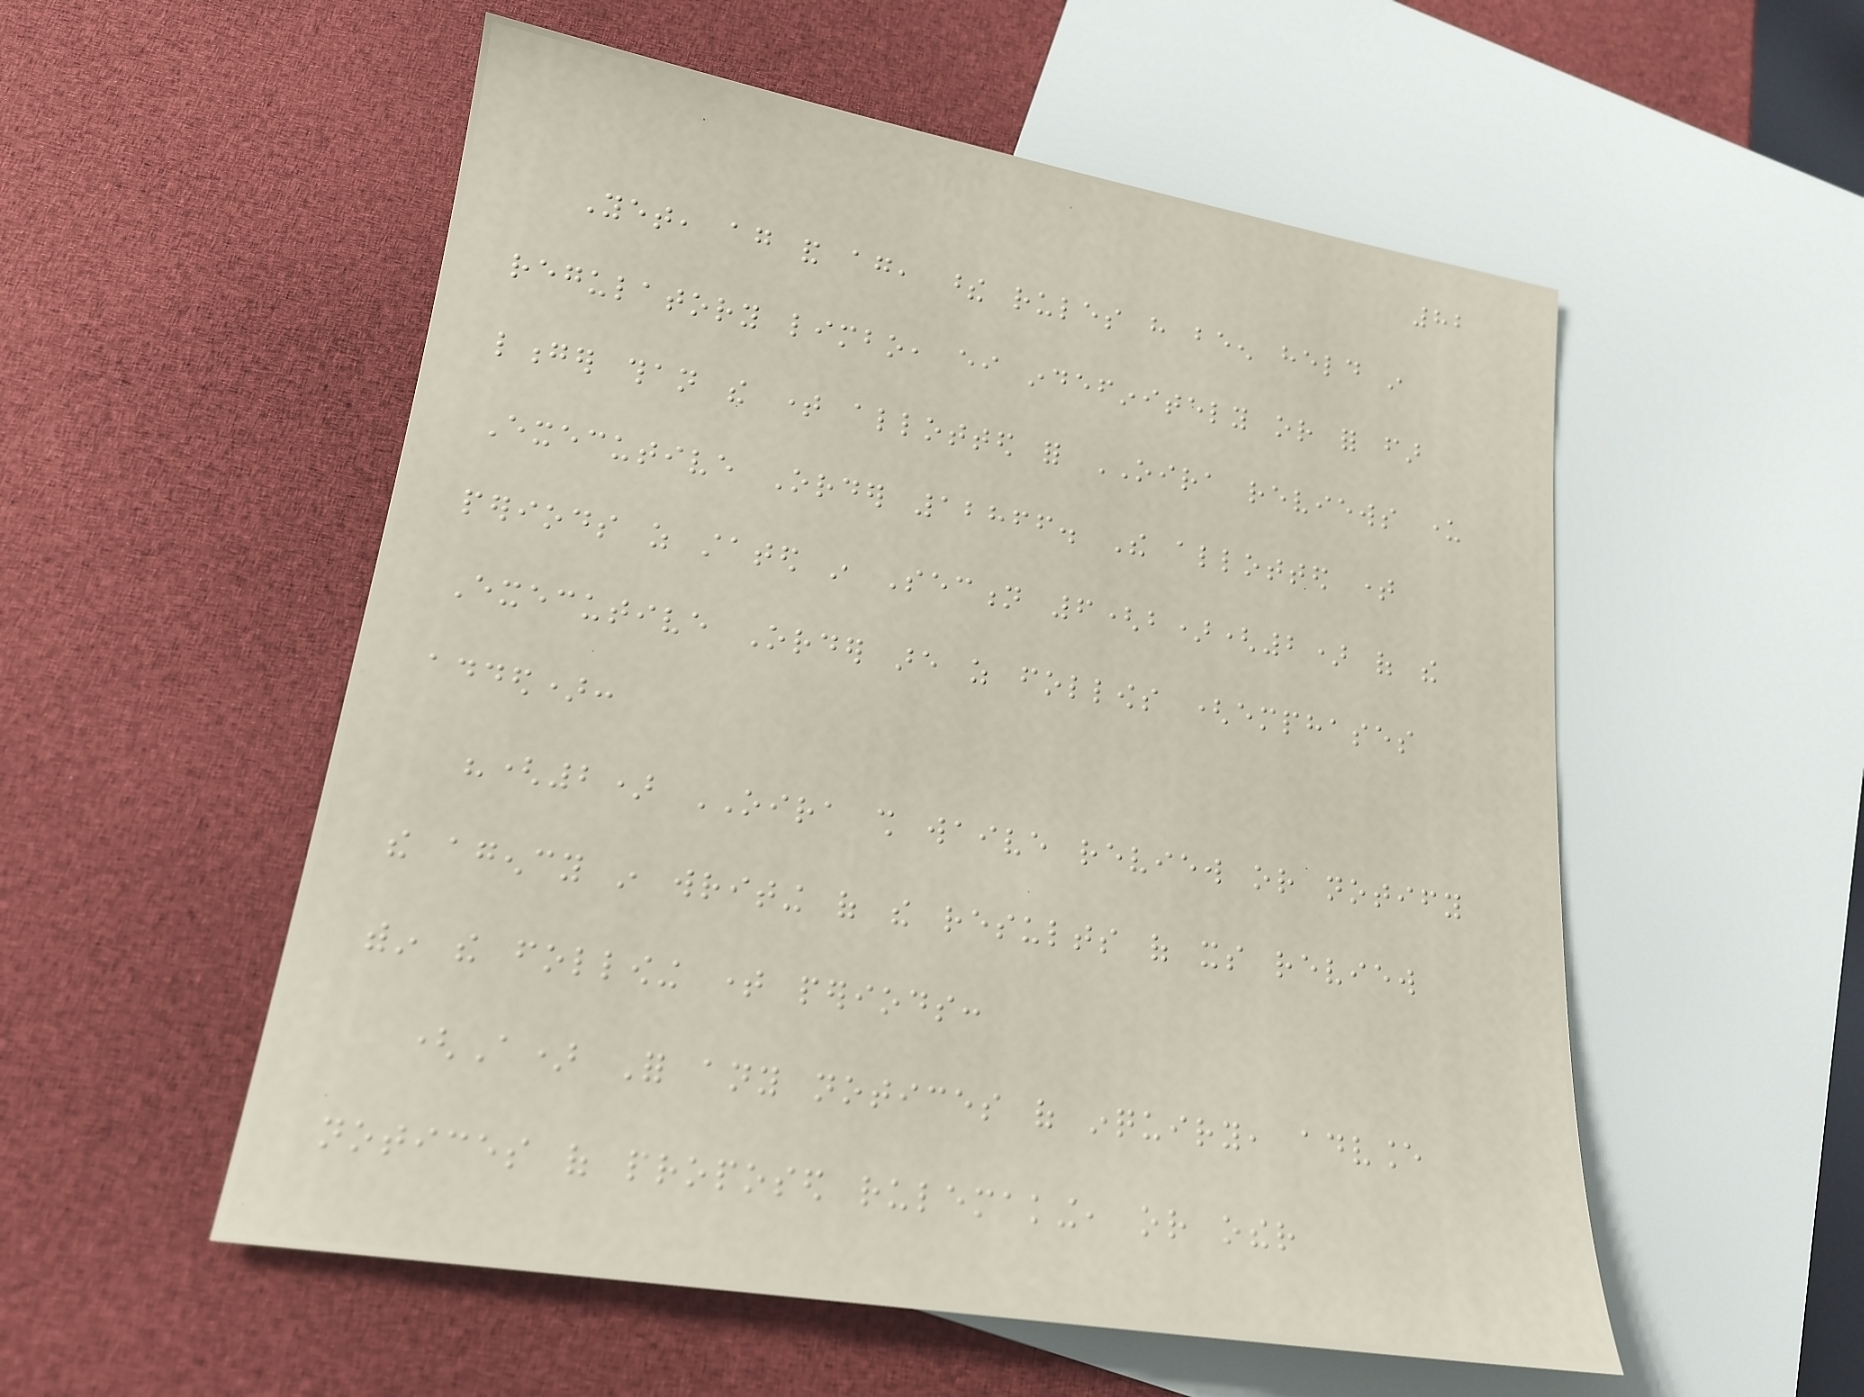82
Yet, again and again, these rules have been held in
regulatory limbo, either indefinitely or for far
longer than the time allotted for OIRA reviews under
Executive Order 12866. The allotted time
periods as stated in Section 6(b)(2) of the
Executive Order are as follows (emphases
added):
"(2) OIRA shall waive review or notify
the agency in writing of the results of its review
within the following time periods:
(A) For any notices of inquiry, advance
notices of proposed rulemaking, or other
